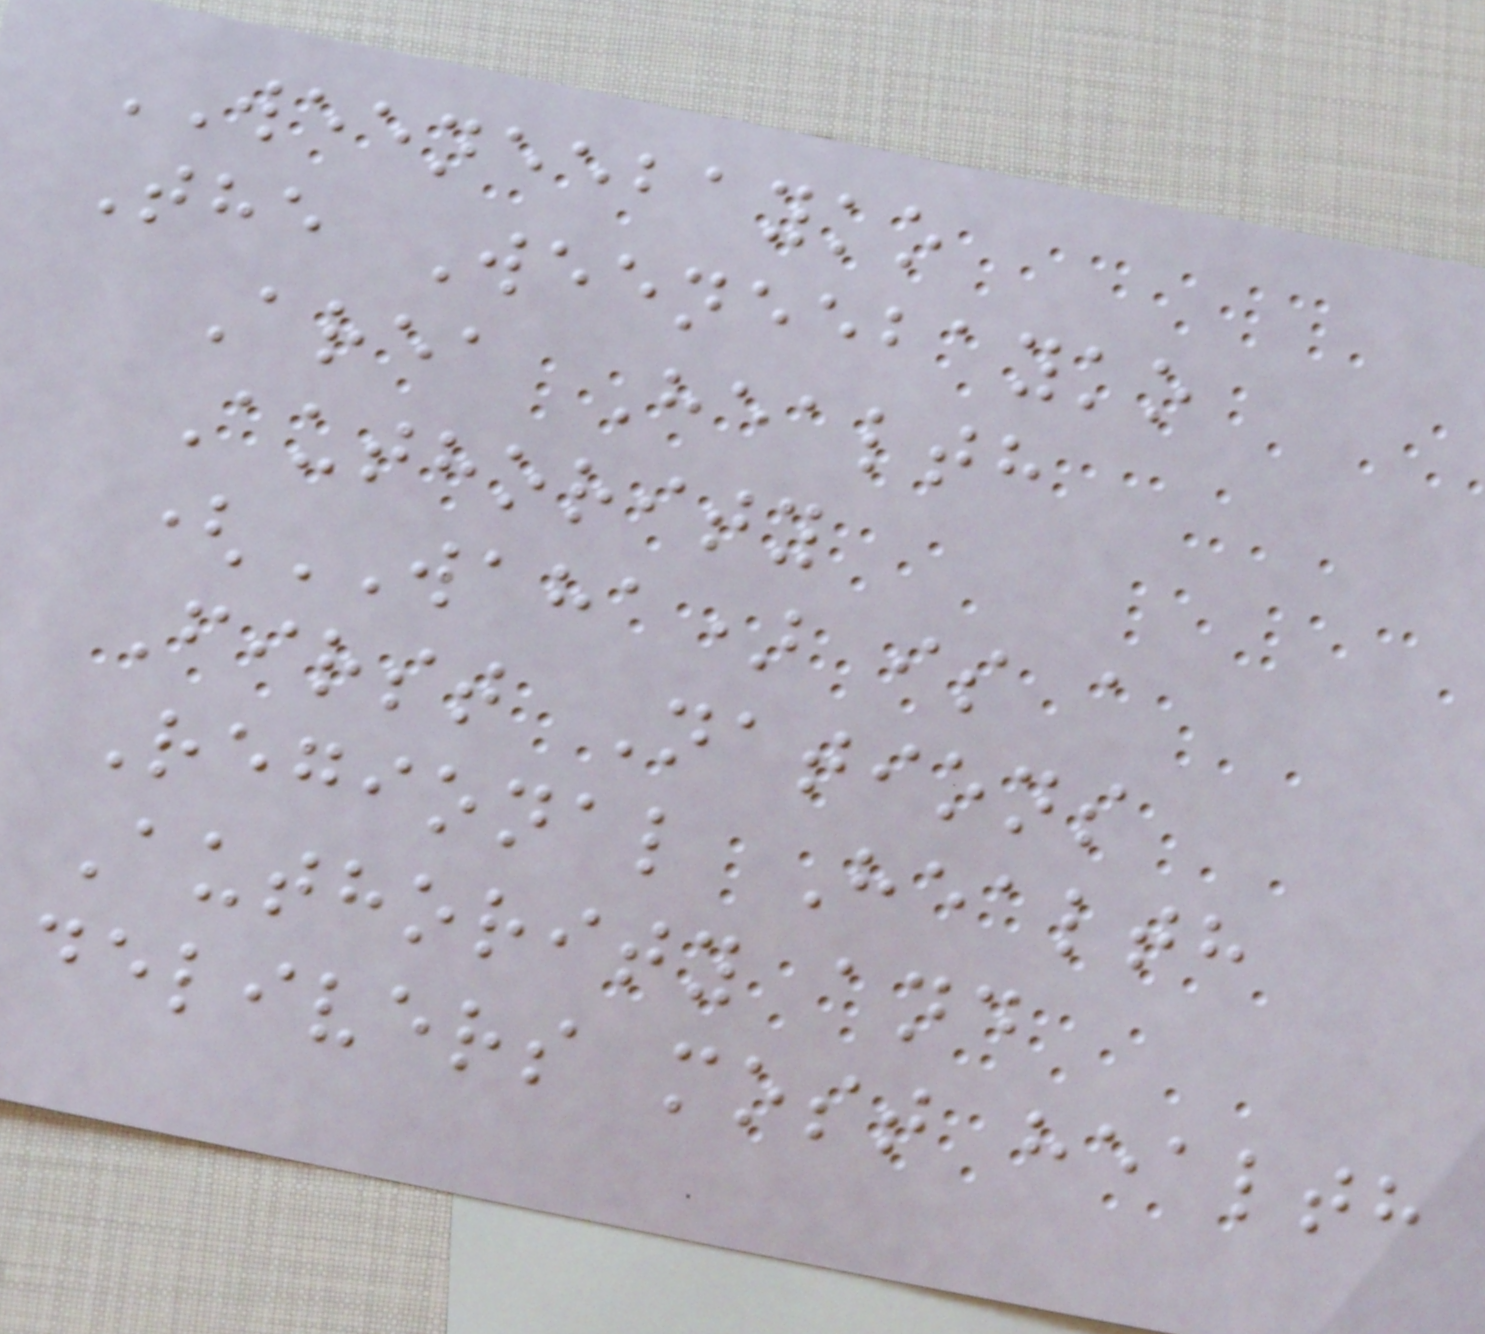WEENEEBAYKO
The Weeneebayko
Area Health
Authority
(WAHA) is a
First Nations
Regional Health
Authority and
delivers most health
